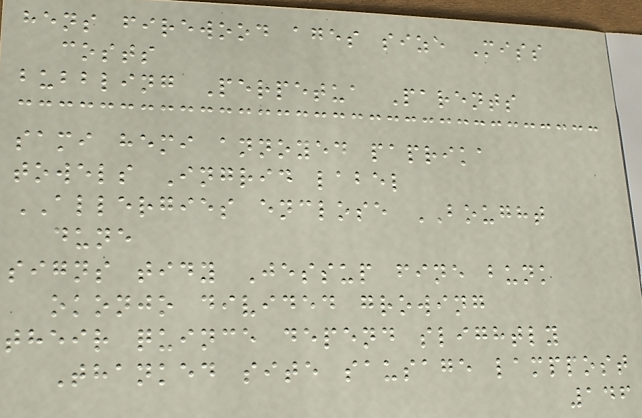hens firewood ages size Miss
costs
bubbling Perpetua Parents
sami hemi annoyed paprika
towels Ingrid label
ALLERGIES enclose BOUGHT
dune
signs tidy Jessup fine bunk
okonjo divided growing
their quince depend slightly
Thanked site sausage lamppost
146
